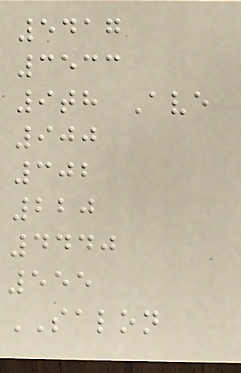5417
3533
9th Ave
900
302
220
4440
555
SALON
